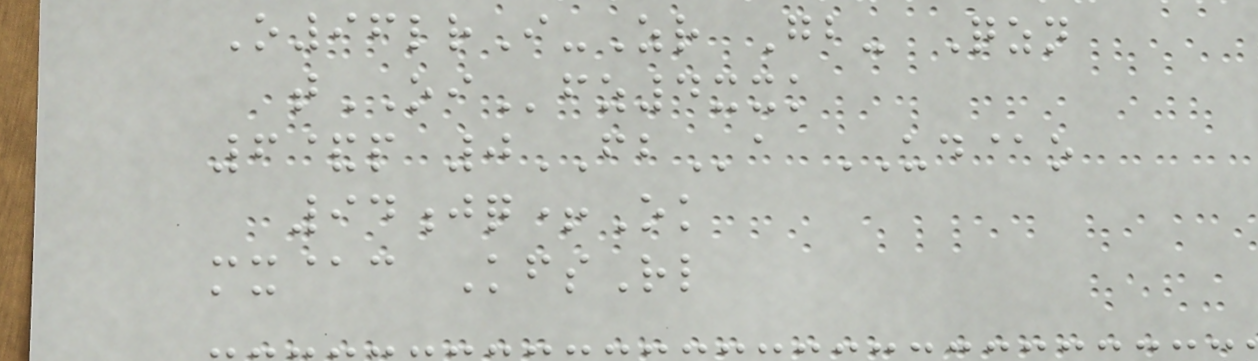O96lrI-Zr Gb- Qzn
tOIfz4xxk
6&p 0FBa UD@o
94jq+Ok
mx@c KfsRl
